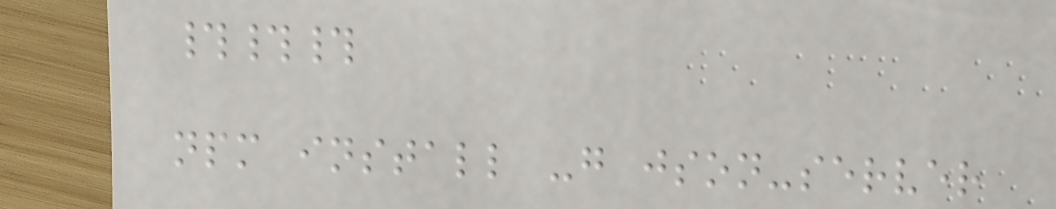###
npm install -g json-server
